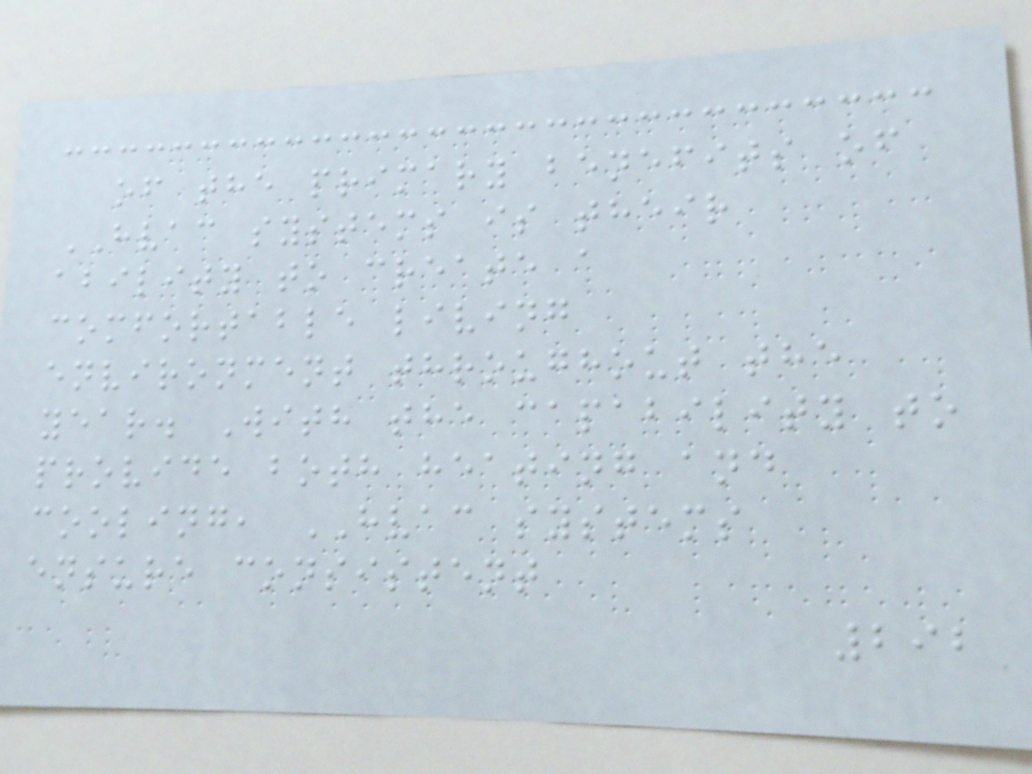of the primary benefits of
HVAC systems is their
ability to create a
comfortable living
environment throughout the
year. With the capability to
provide both heating and
cooling, HVAC systems
ensure consistent
292
